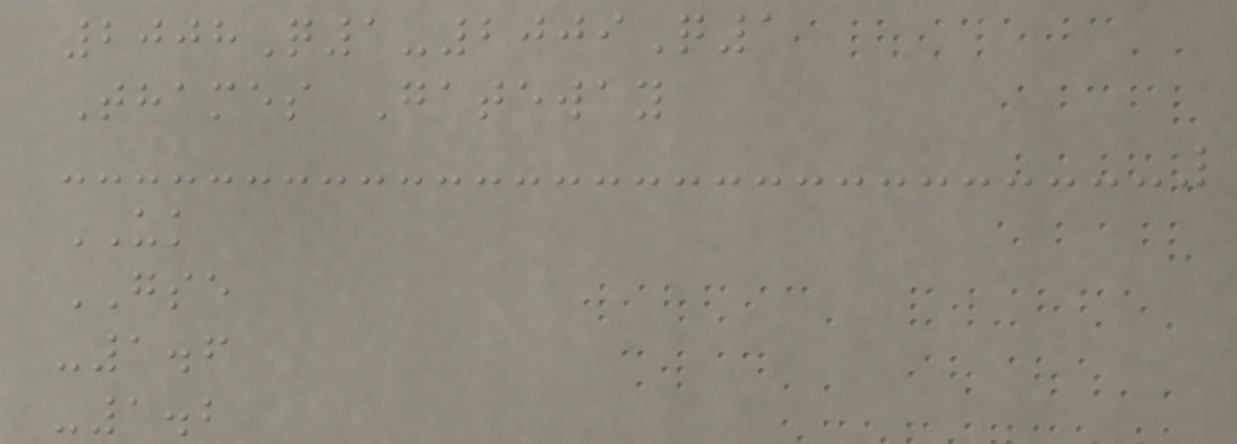2008Q1-2009Q1
Thames Gateway
UK
GSE
-1.6
-1.2
